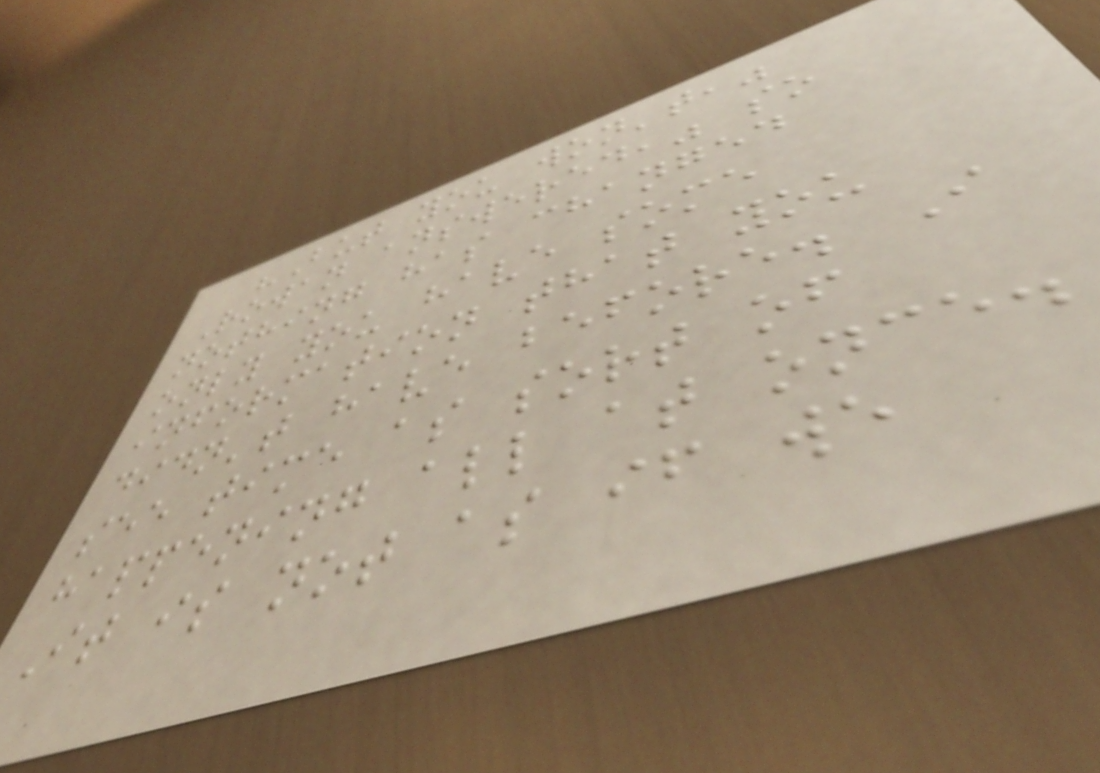"But you won't,"
Rowan answered," so
nothing has changed
only you have some
information that you
didn't have before. I
see time as sort of
happening all at once.
It is not as if we
